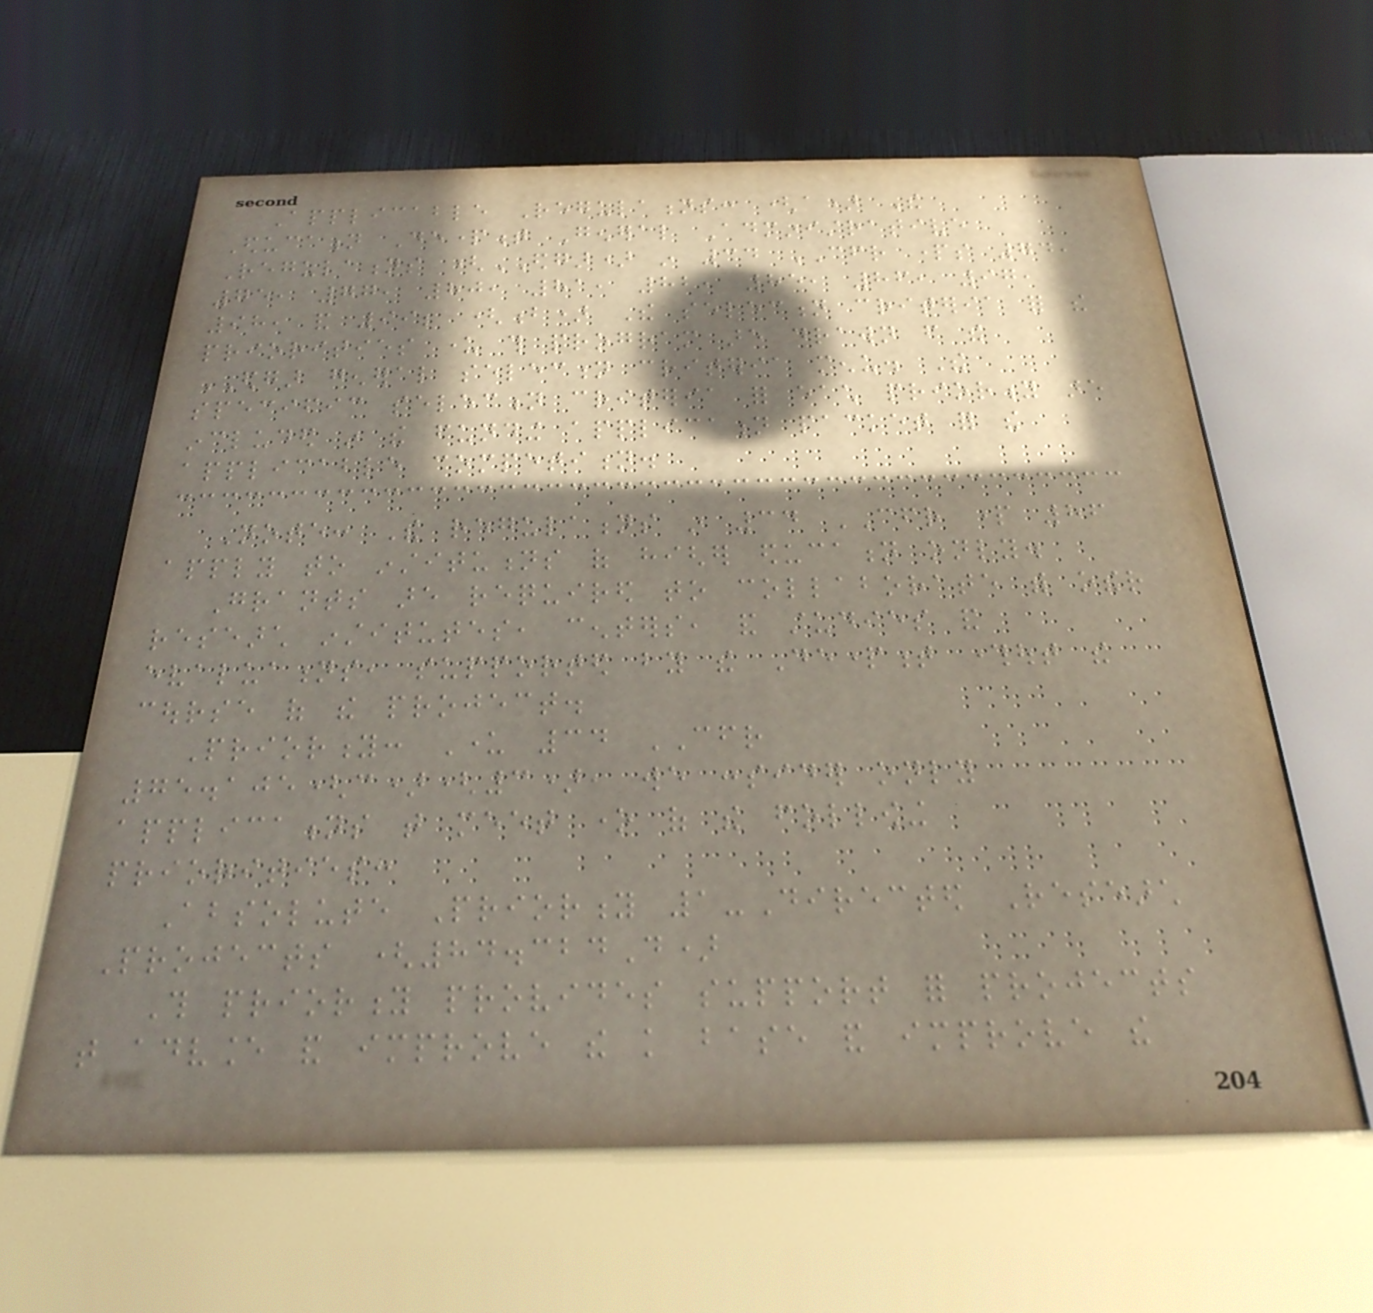Applicable Regulations: (a) The
Education Department General Administrative
Regulations (EDGAR) in 34 CFR parts 74,
75, 77, 80, 81, 82, 85, 86, 97,
98, and 99; (b) The selection criteria for the
priorities under this program are drawn from the
EDGAR general selection criteria menu. The
specific selection criteria for each priority are
included in the funding application packet for the
applicable competition.
Note: The regulations in 34 CFR part 86
apply to institutions of higher education only.
Grants are required to collaborate with other
research institutes, centers, and studies and
evaluations, supported by the Department throughout the
course of the project.
Priority: Under 34 CFR
75.105(c)(3), we consider only
applications that meet one of the following
priorities:
Absolute Priority 1-Directed Research
Projects (84.324D)
This priority provides support for projects
that advance and improve the knowledge base and improve the
